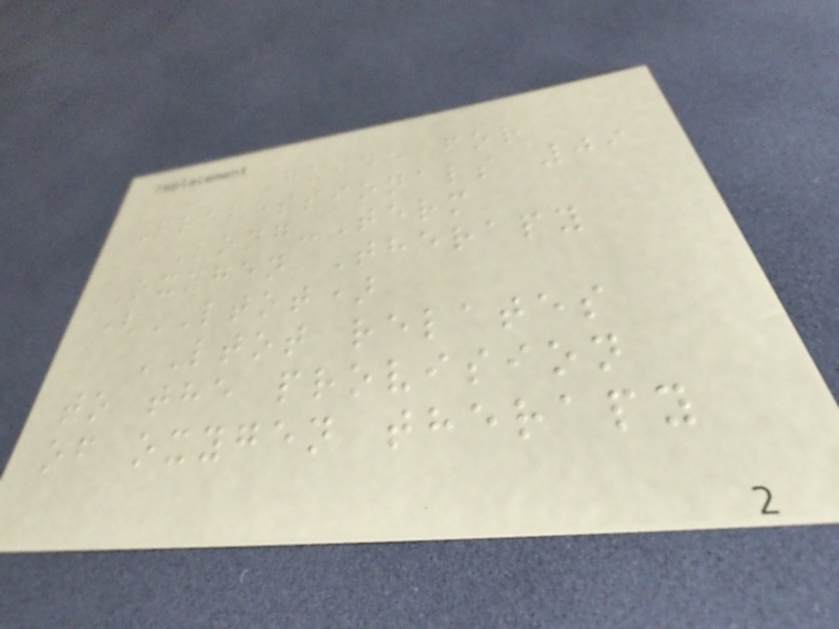A Guide for
Professionals 09
Long-Term
Oxygen Therapy
(LTOT)
LTOT relates
to the provision
of oxygen therapy
